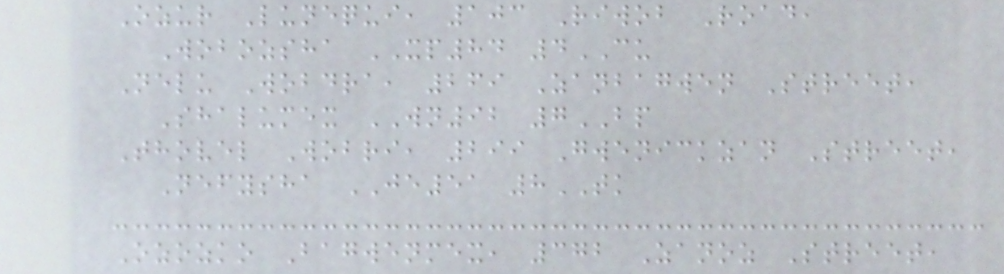Ozur Lunequi, 103 Riwob Road,
Wobozsha XP84 4CU
Nelu Wobdra, 269 Zanbagwen Street,
Shalumex WN92 7BP
Thovel Wobri, 299 Gwenickzan Street,
Nefysha JE51 8TK
Ozozko Bagwenmex, 372 Zanoz Street,
